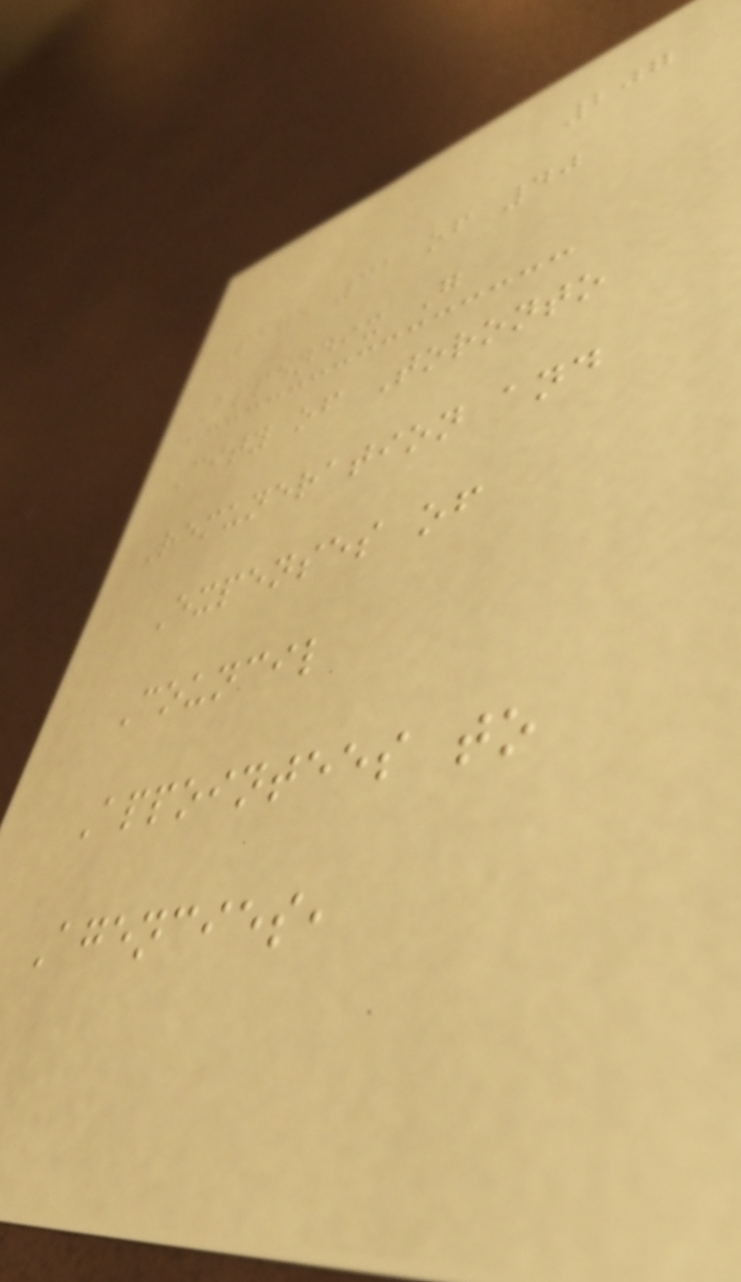207
Page 31 of 40
Appendix G
City of Toronto
Remuneration and
Expenses of
Council
Appointees to
Agencies,
